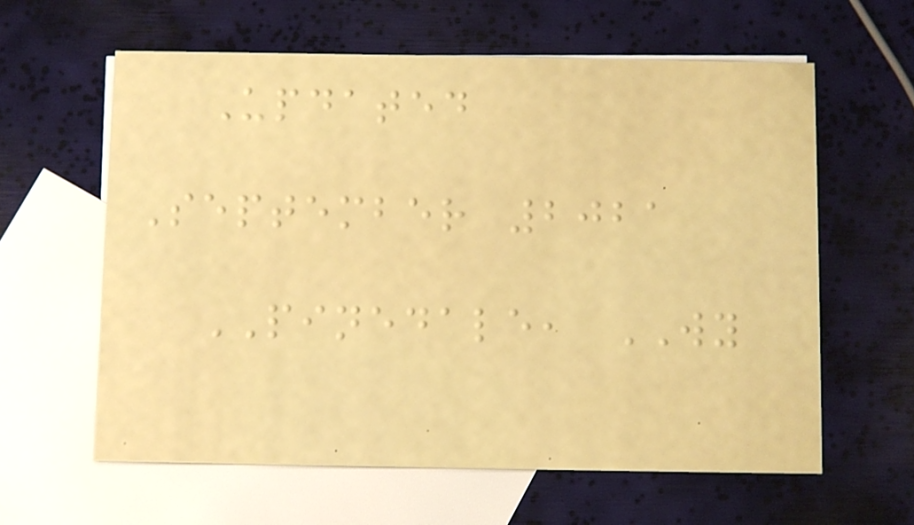Updated
September 2021
PINEDALE, WY
